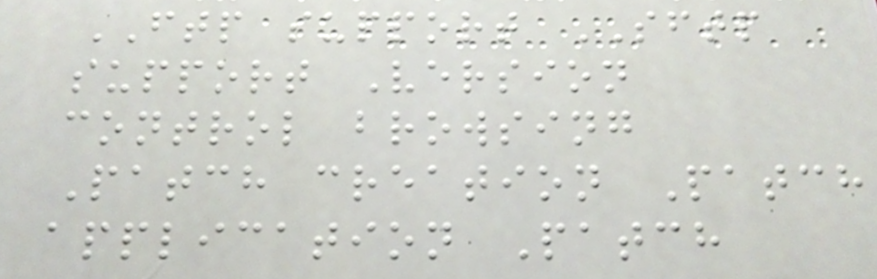FTP support SFTP
support Version
control browsing
Patch creation Patch
application Patch
